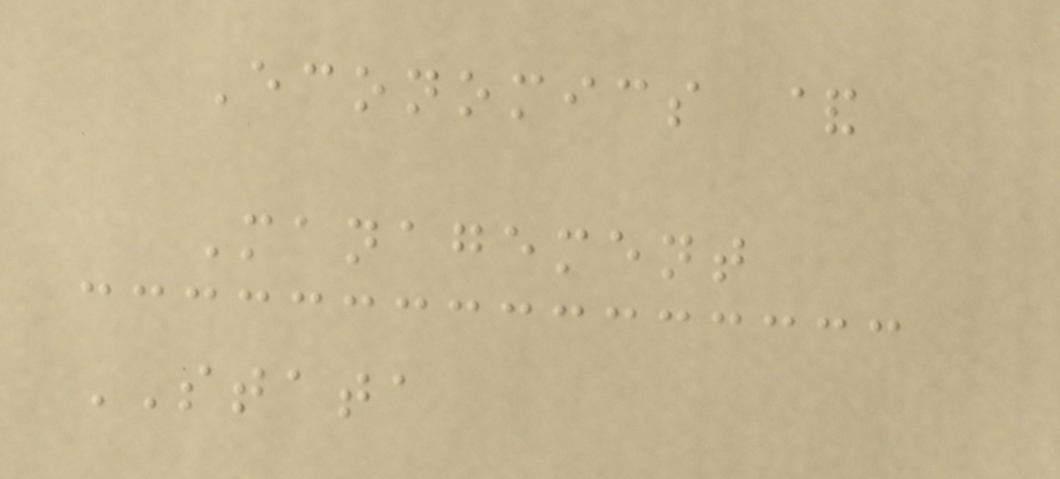Economics &
Management
STATA
